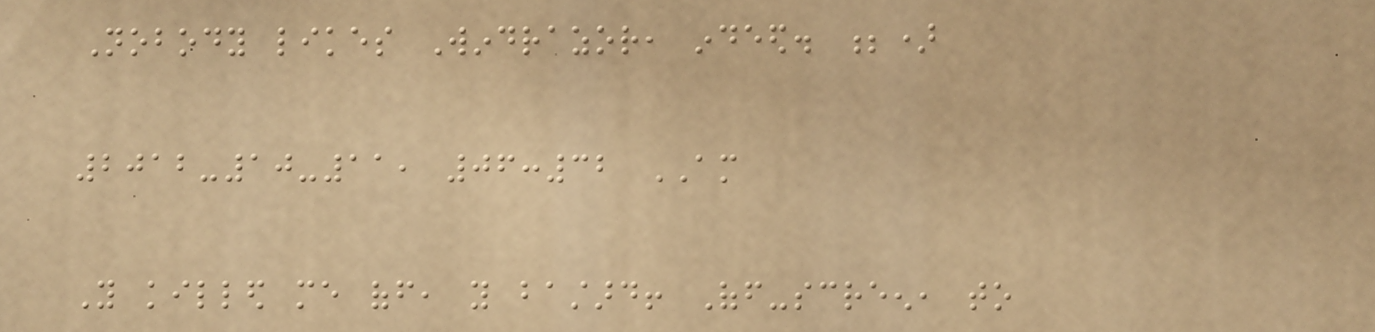Nobody likes Windrazor, indeed. ;)
2012-10-11, 06:32 AM
You killed me off, you bastard! Off-screen, to
